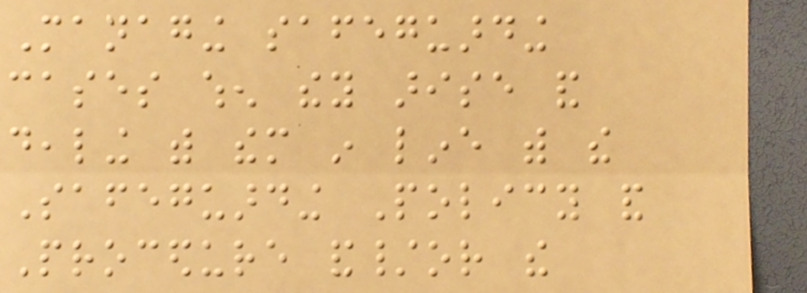Managing safeguarding
cases when they arise and
dealing with them in line with the
Safeguarding Policy and
Procedure and/or the
